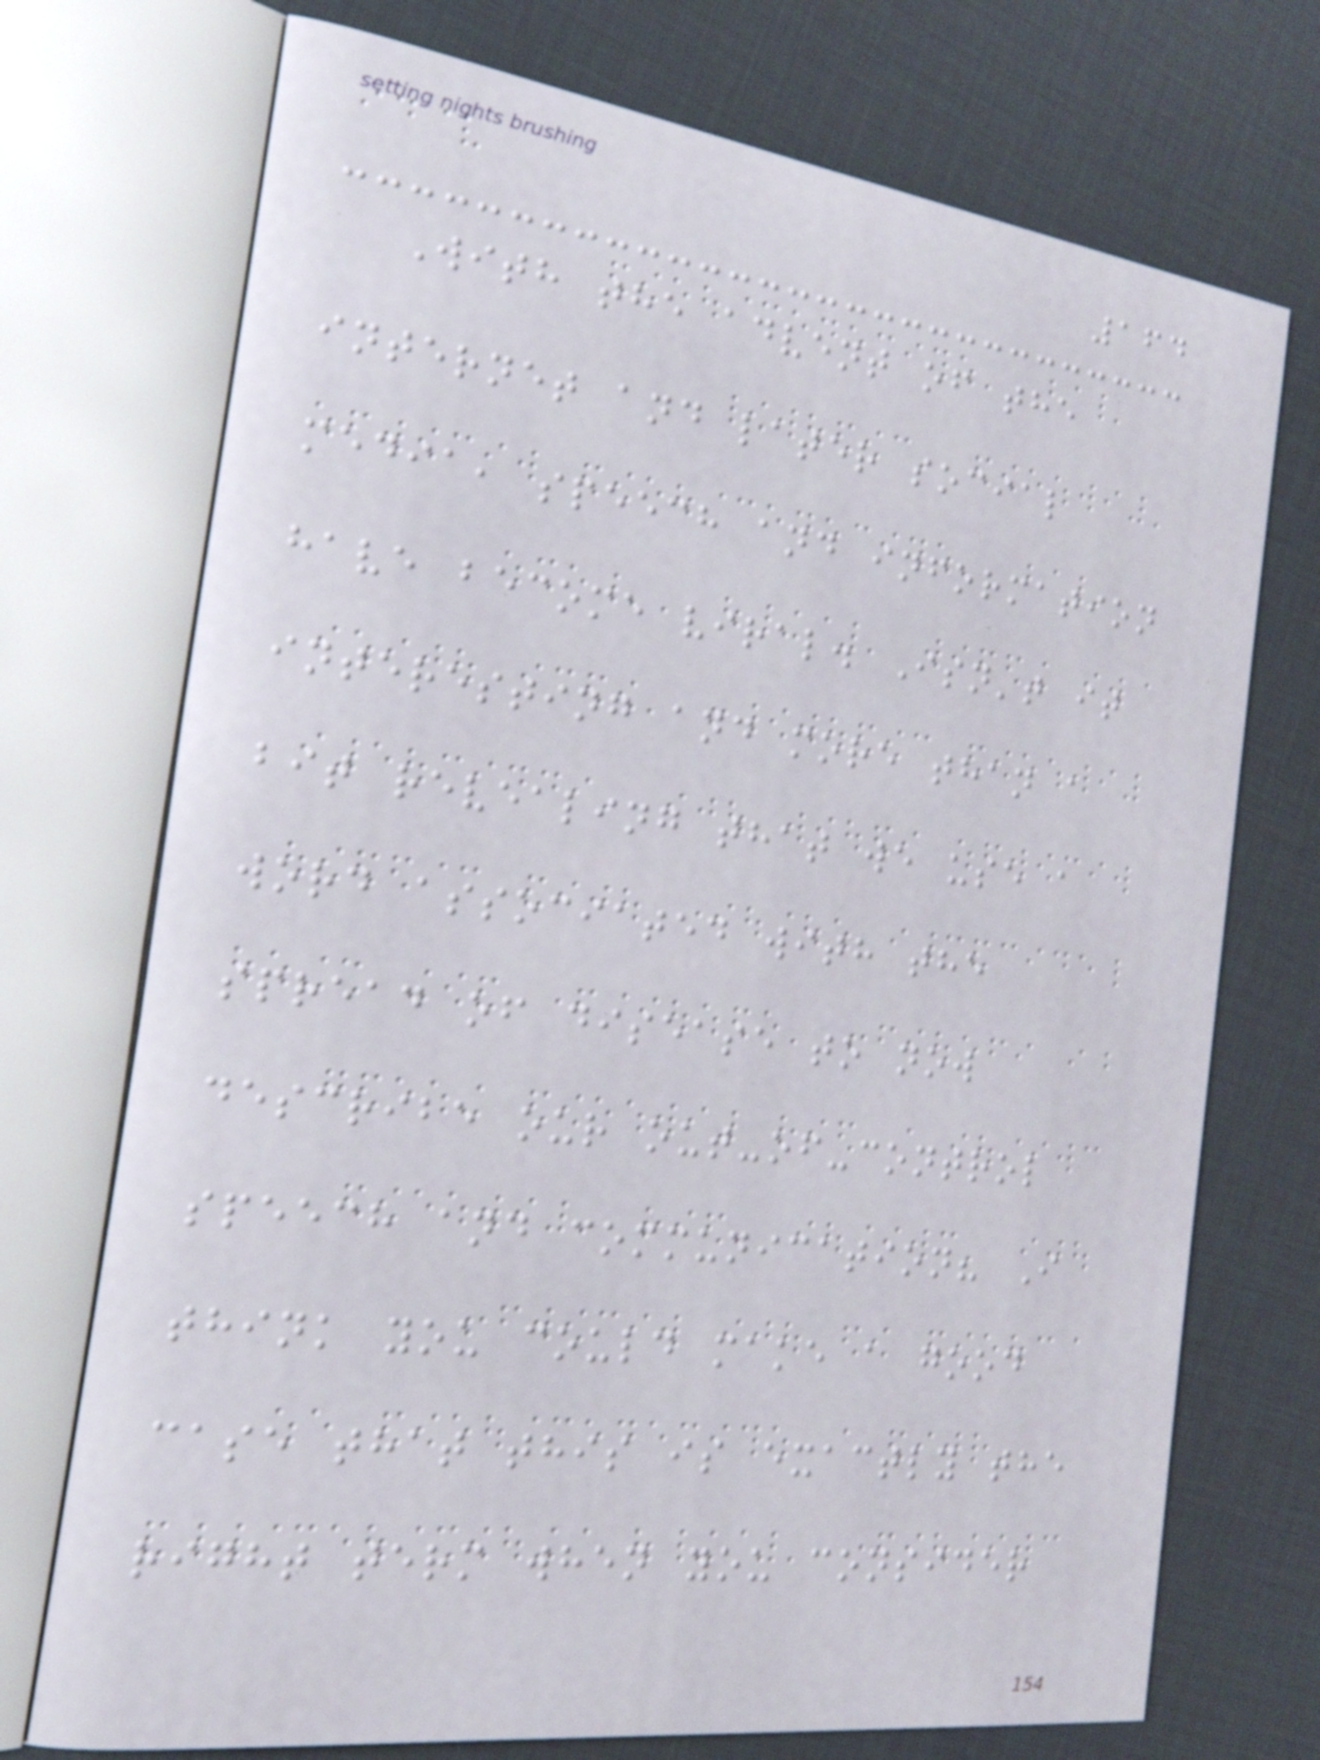164
With the advent of the
internet and later social
media, speech and information
have become viral. Isn't it
interesting and more than a
bit revealing that we use a
word associated with the
spread of disease to now
describe our out-of-control
speech and communication? I
think you could make a good
case that this is exactly the
right term when you consider
